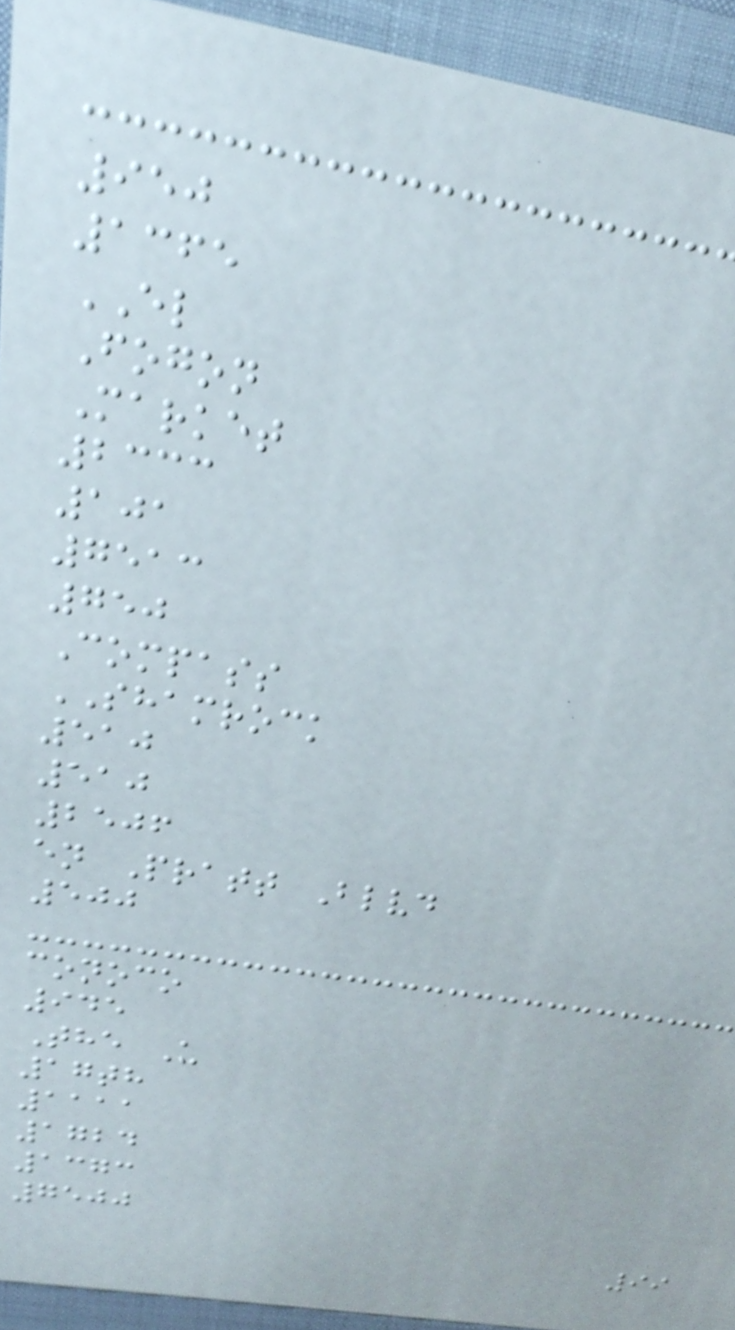950
1365
EL
Fogon
Market
2333
101
7513
750
Compass
SHAMROCK
510
510
2506
en Pratt Blvd
500
conoco
945
The U
17th
1111
1724
1373
7500
99
